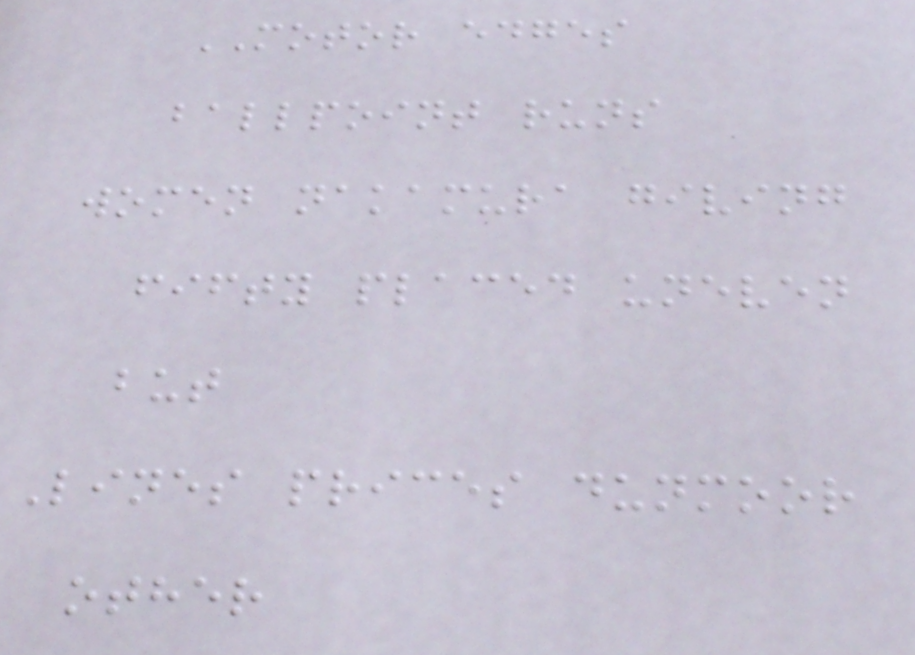MOTOR edges
ballpoint runs
women nakamura giving
fifty placed uneven
but
Lines prices dunmoor
other
